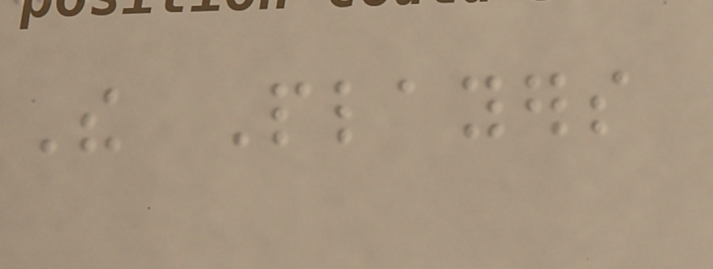The Players
